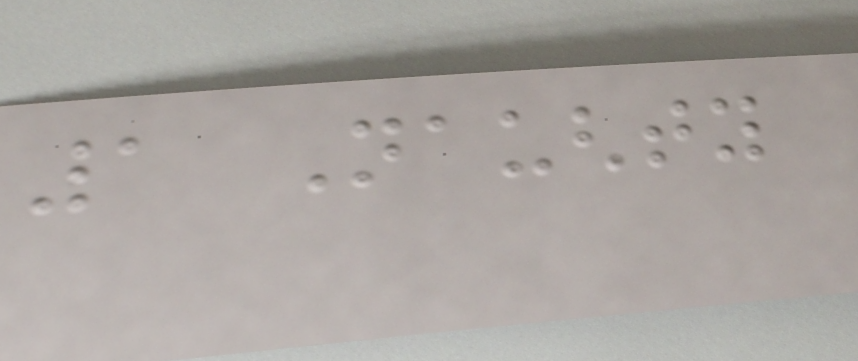1 Naughty
